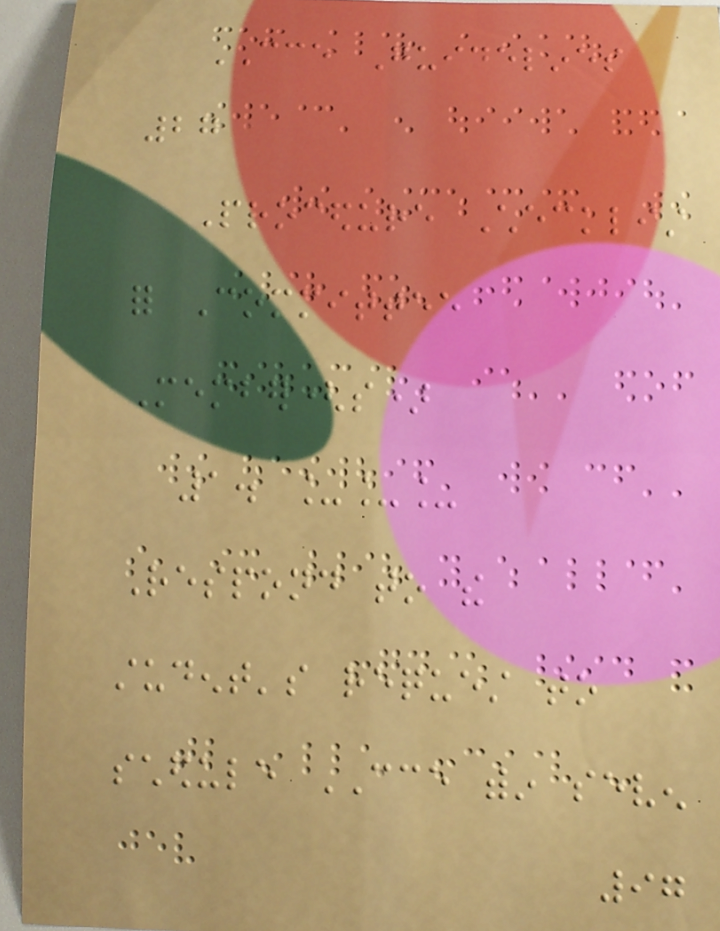CCE Guidelines
27
Procedure Checklist
for Committee
Member(s)
1. ___
Respond to the
student's request to
schedule CCE within seven
97
